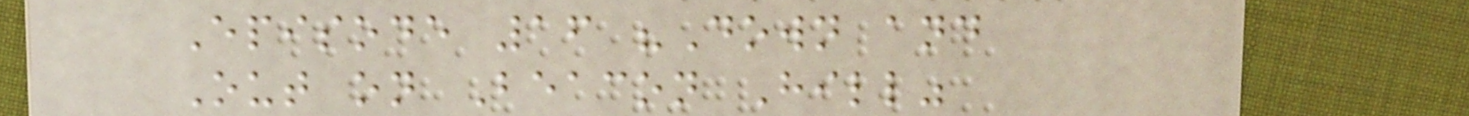Episode 16 "Down and
Out on Beacon Hill"
